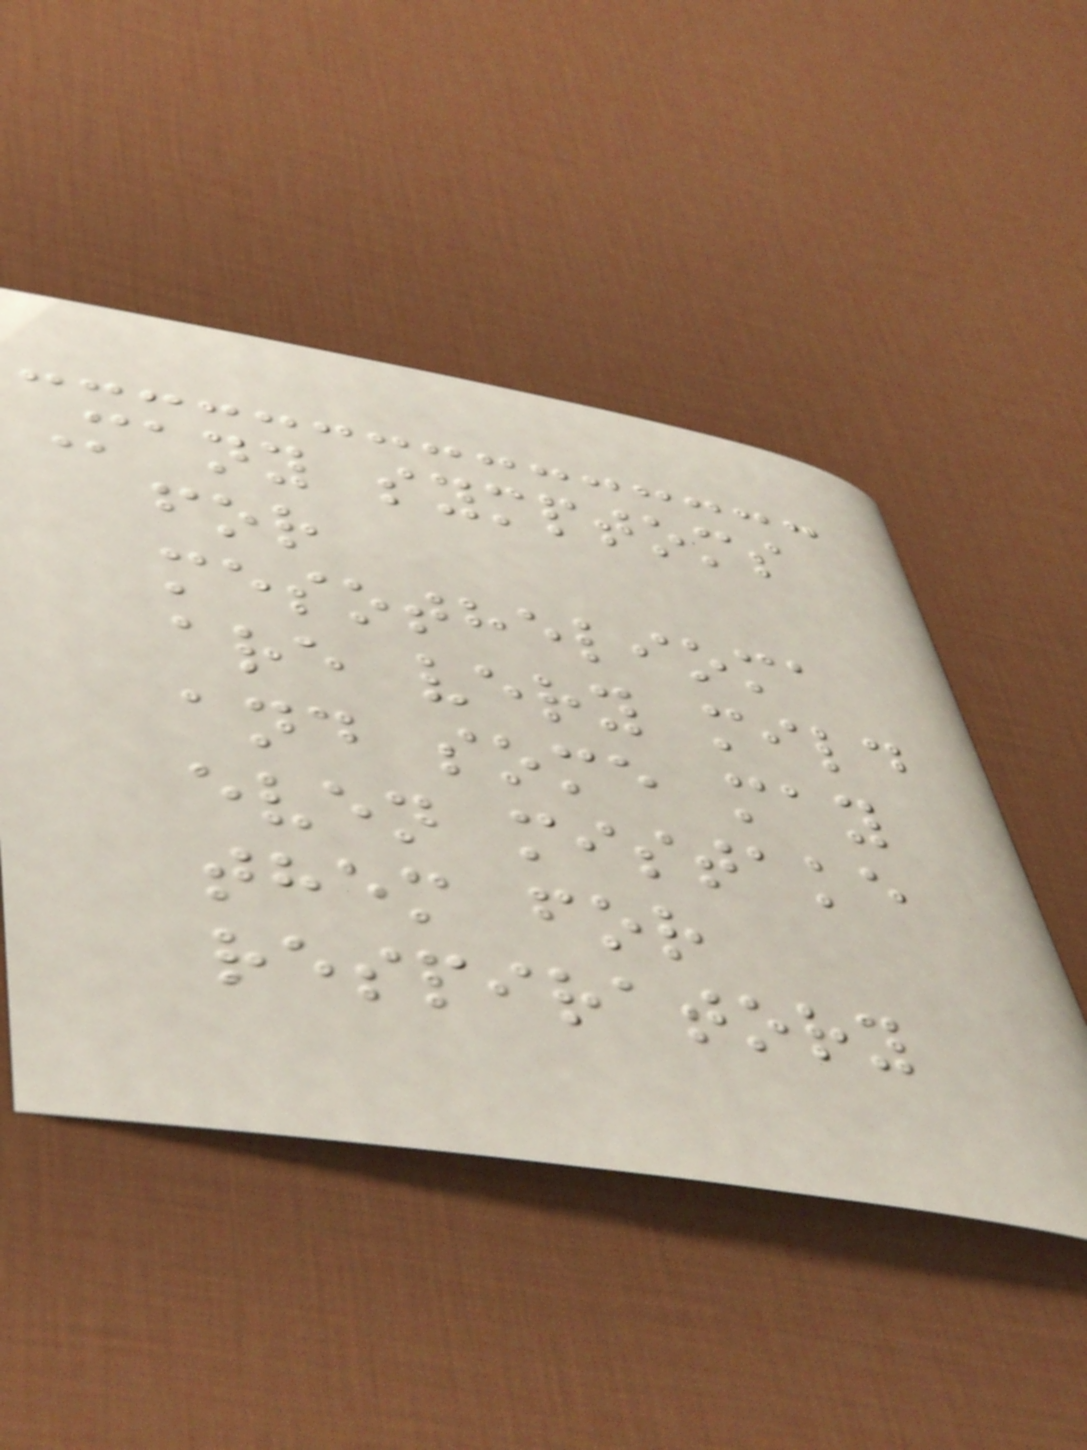Many symptoms
for
mesothelioma
are very mild
and some may
even mistake
them for
respiratory
